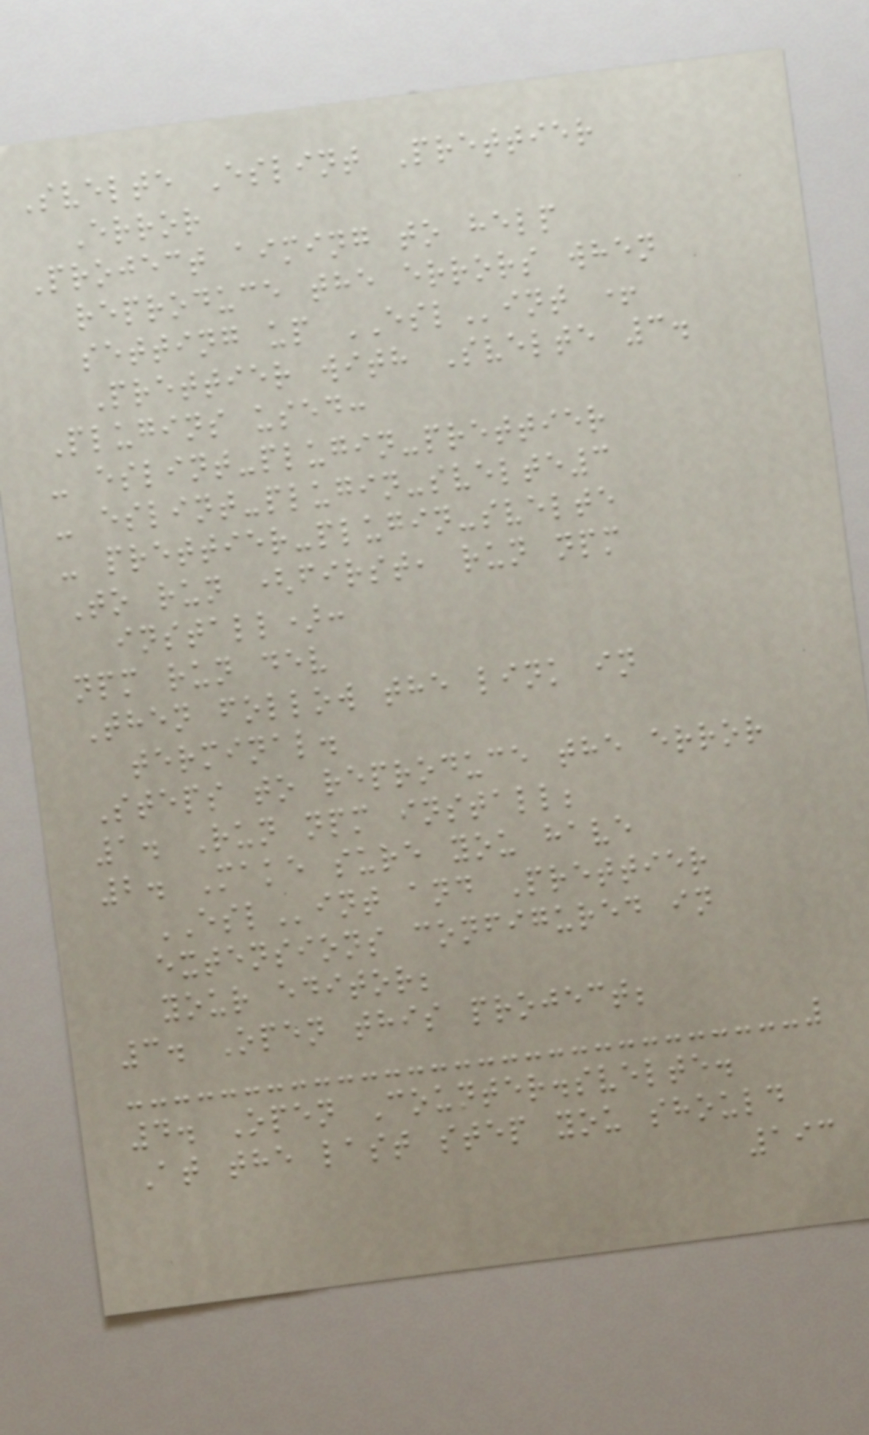Svelte Eslint Prettier
Error
Project aiming to help
reproduce the errors when
setting up ESLint +
Prettier with Svelte 3.
Plugins used:
- eslint-plugin-prettier
- eslint-plugin-svelte3
- prettier-plugin-svelte
To run (first, run npm
install):
npm run dev
Then follow the link in
terminal.
Steps to reproduce the error
1. Run npm install;
2. Make sure you have
ESLint and Prettier
extensions configured in
your editor;
3. Open this project;
4. Open Counter.svelte.
At the last step you should
193
